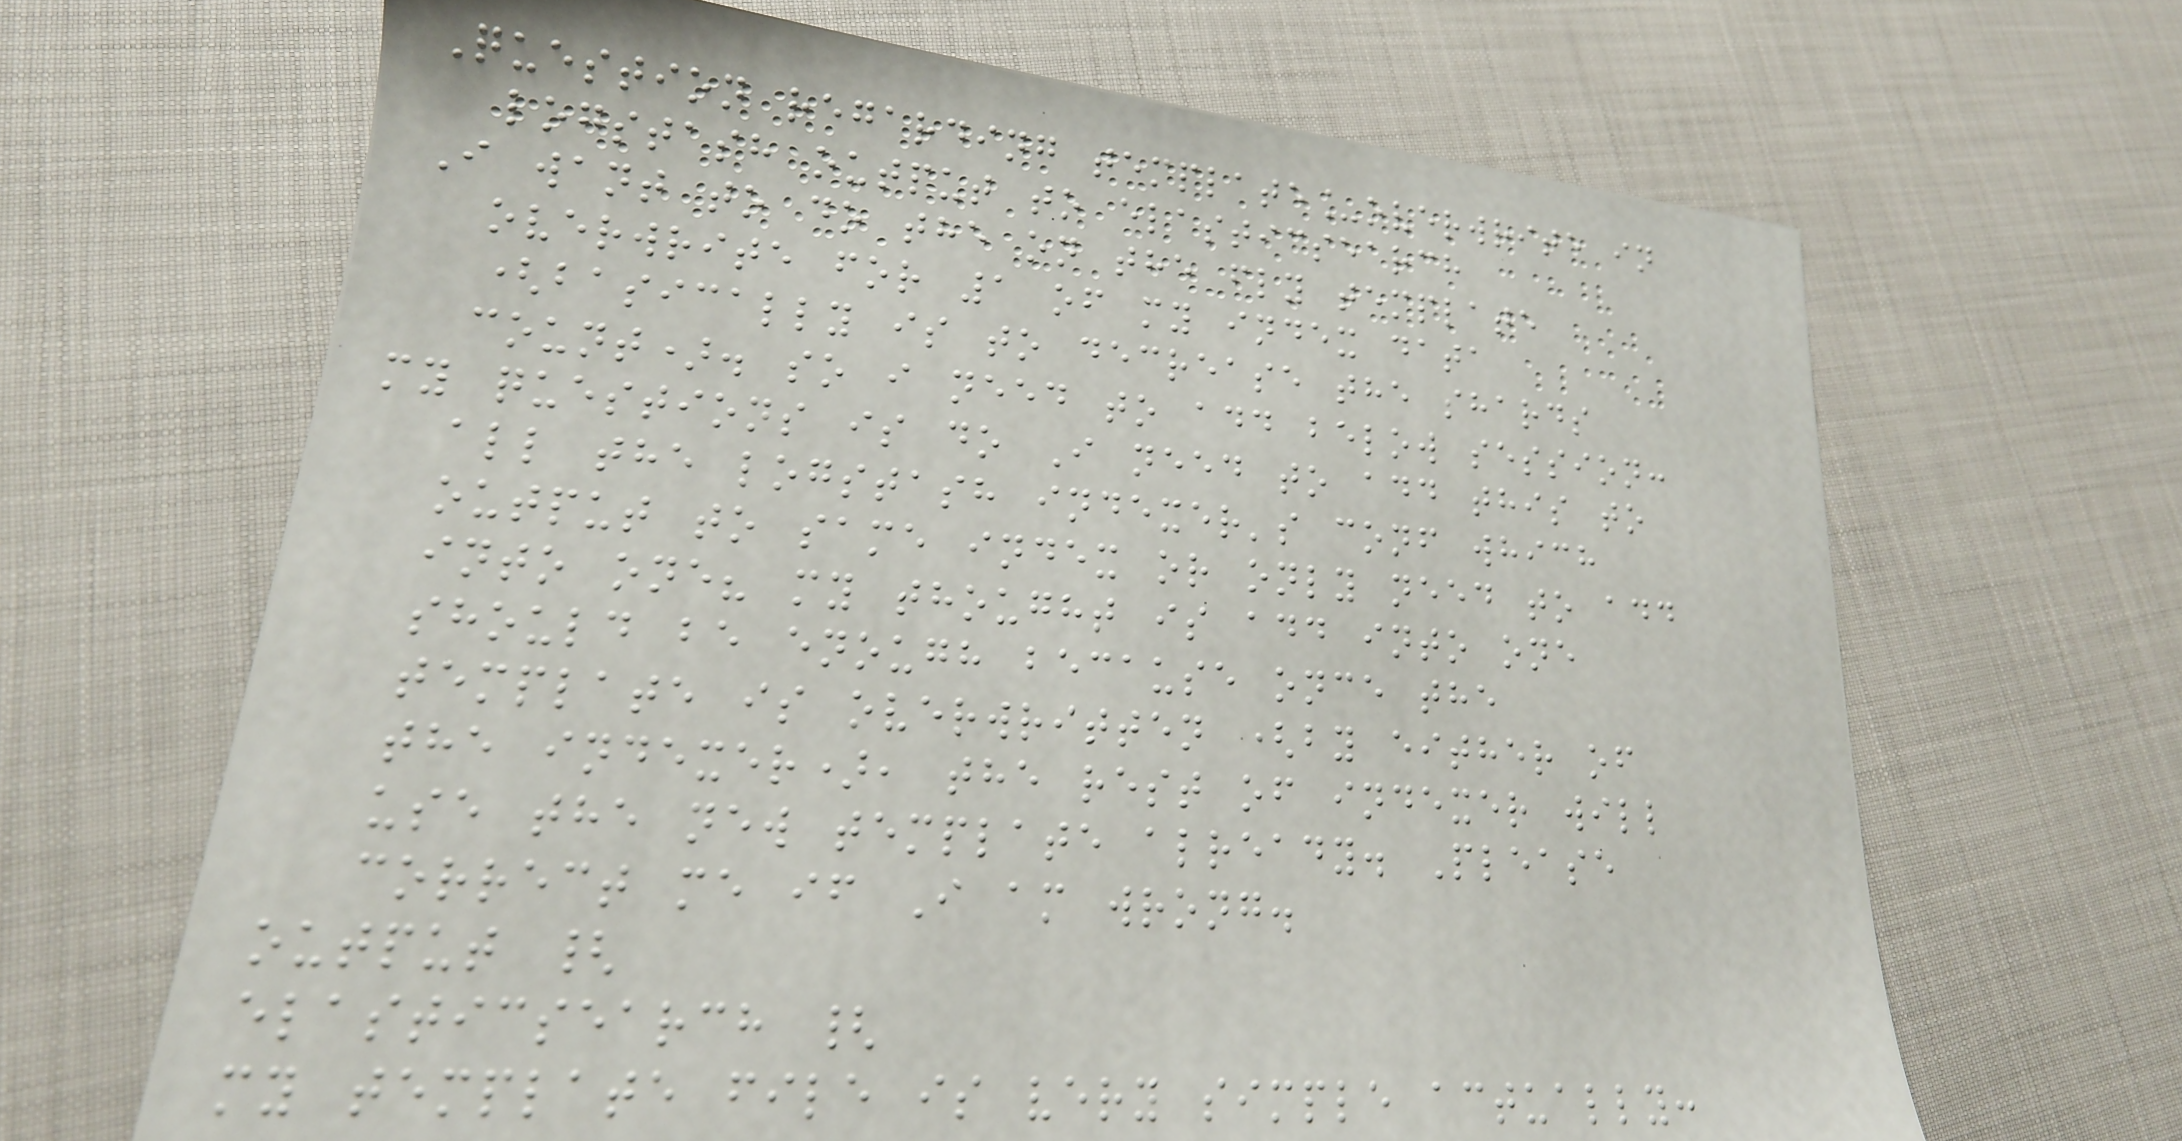Question regarding template_overwrite in
logstash output to elasticsearch
I want to do the on the fly template
overwrite for 1 of my index data
(basically is to decrease the shards
count). so i need to add below session:
my questions is do I need to add this to
all the logstash indexer's conf which
output to same index or only need to add
into one? my thought is add into one
should be enough because once the
template is overwritten (by either of
the indexer), the rest of indexer will
use the new template already. Please
correct me if I am wrong.
output {
elasticsearch {
my template file is very simple actually:
